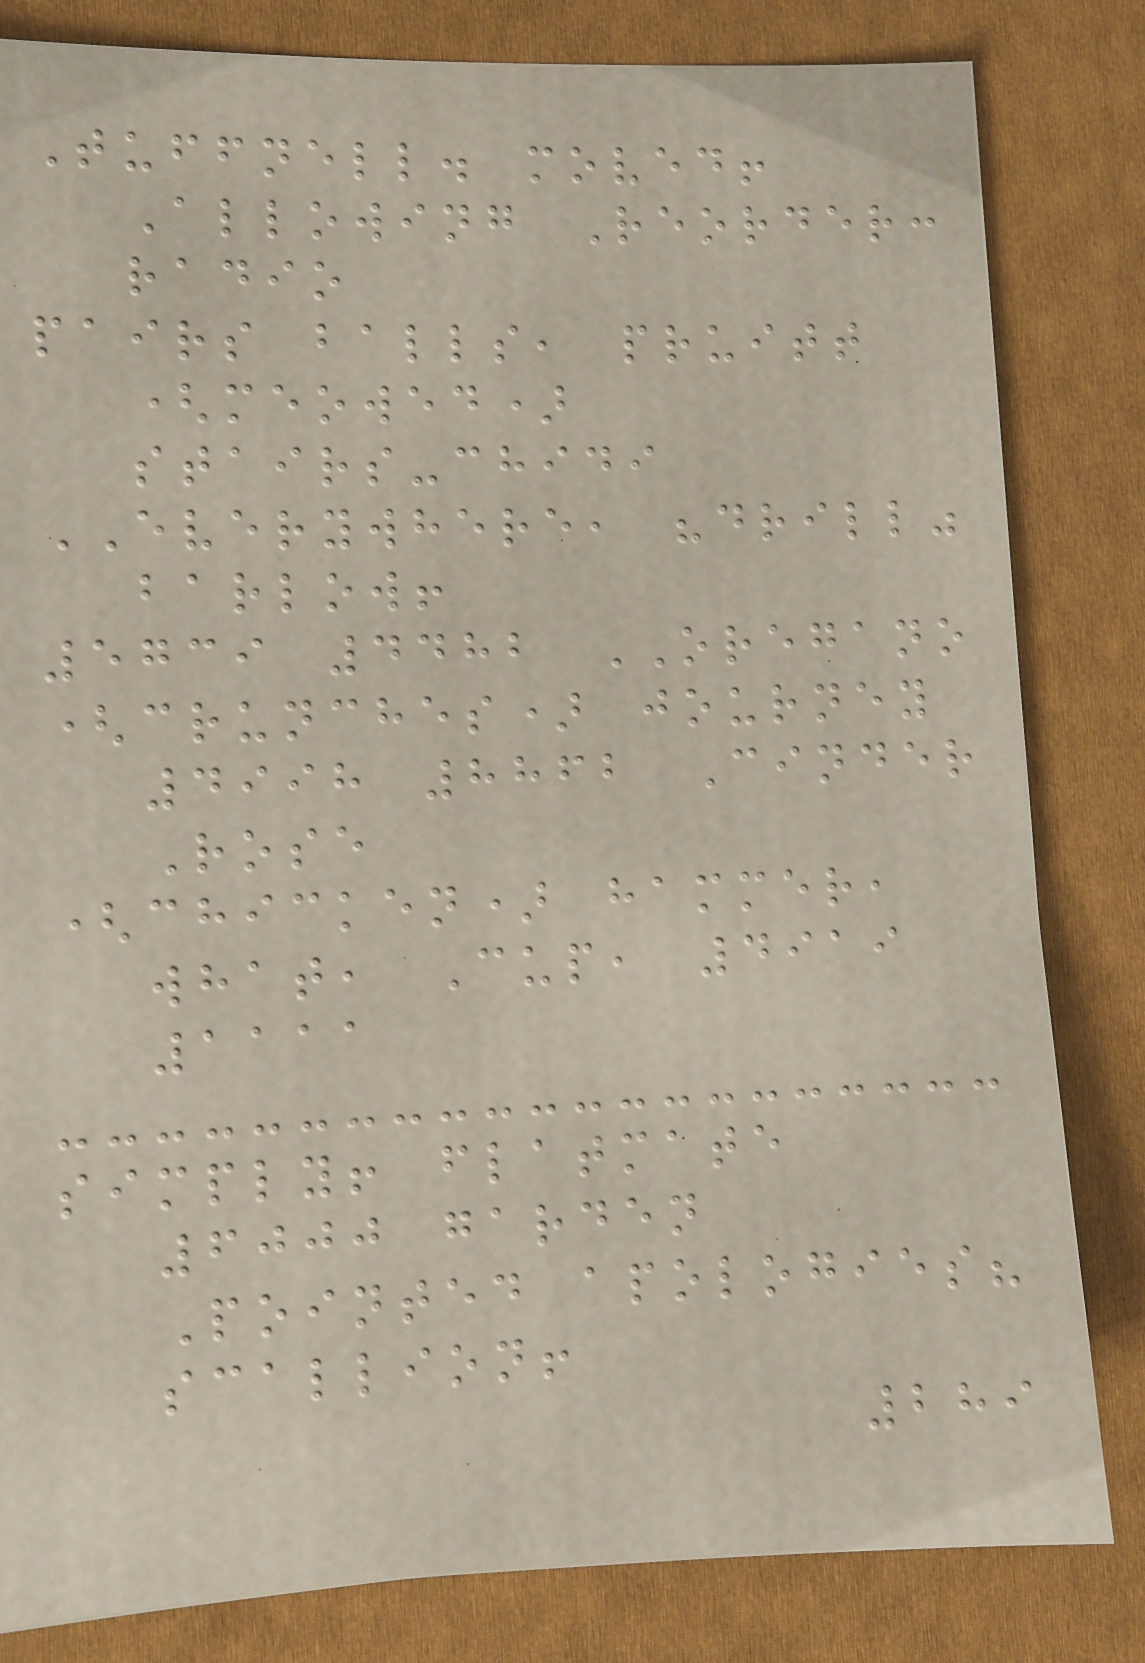Tuffnell. moved!
Allowing Reorder:
radio
pairs balls, pruitt
(meowed)
stairs-chidi
EVERYWHERE, "drill"
barlow!
5739 4482 OREGANO
(crunches) journey
4998 8862 Cinder
Rose
(chicken) hammer,
what, Cup, 4919
1111
simply! flatmate
6000 garden
Pointed apologies?
scallion!
289
